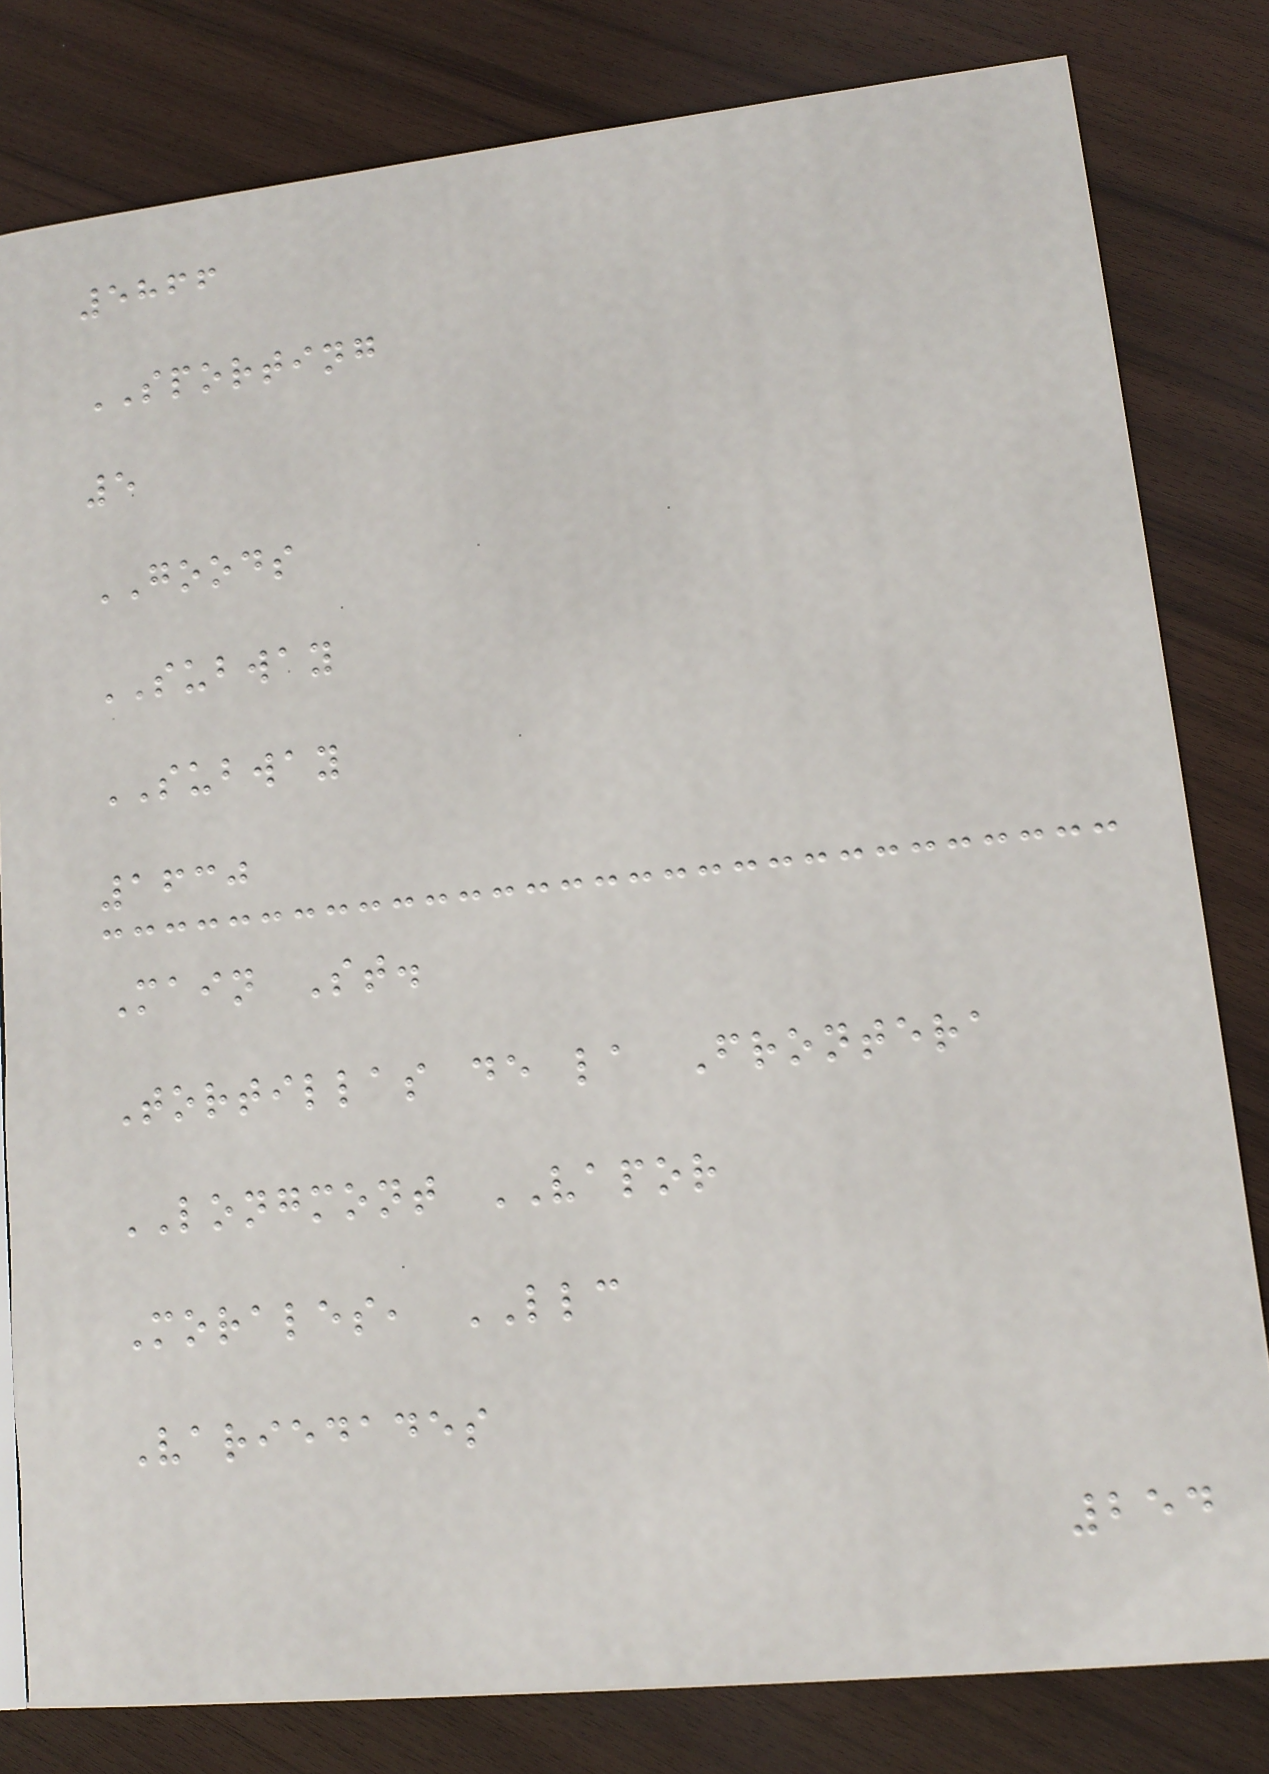5866
SPORTING
5
GOODS
SUBWAY
SUBWAY
1630
Main St.
Tortillas de la Frontera
LONGMONT VAPOR
Morales, LLC
Variedades
254
